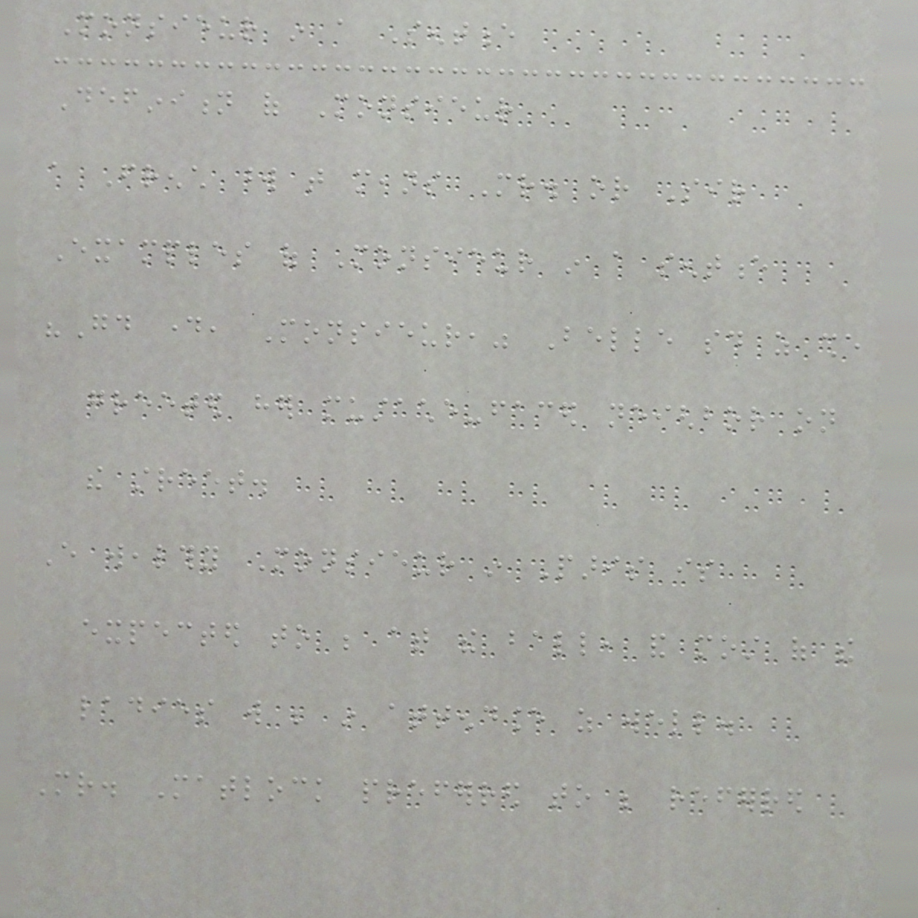Monsieur in a Sentence
Definition of Monsieur
a French word that means Mr. or Sir
Examples of Monsieur in a sentence
"Good day, Monsieur," Belle said as she
greeted her mustache-faced neighbor on
the street.
Every wealthy Monsieur in Paris is
expected to be at the ball, and most of the
ladies will be in attendance as well.
Mr. Matlock preferred to be referred
